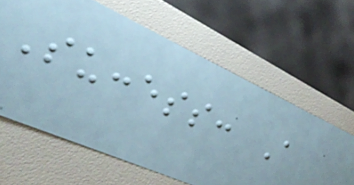Success: A
